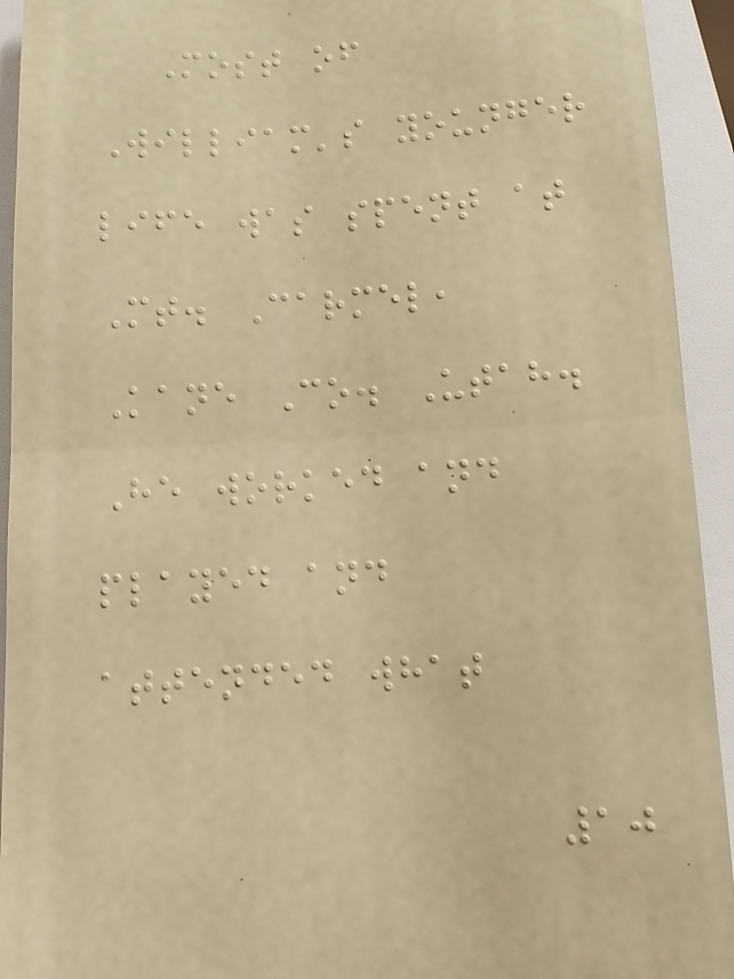Most of
William's younger
life was spent at
Mt. Carmel,
Kane Co. Utah.
He worked and
played and
attended what
10
